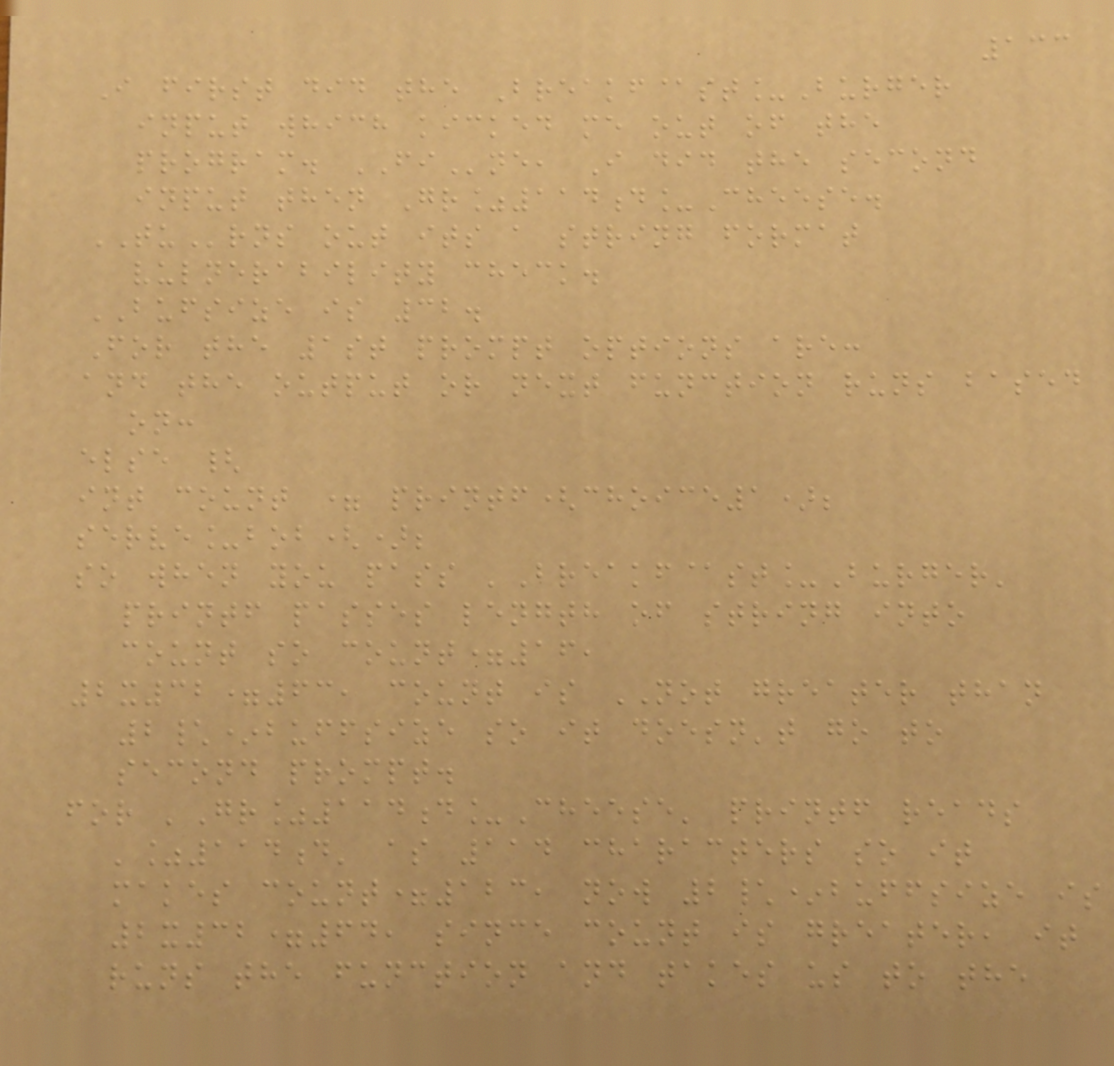133
I first did the Breakf@st_Burger
input which kicked me out of the
program. FIne, I did the second
input then Gr%114d_Cheese.
TUrns out its a string format
vulnerability check.
BUFSIZE is 32.
For the 1st prompt options are:
and the output or next function runs based
on:
else {
int count = printf(choice1);
serve_bob();
so when you pass 'Breakf@st_Burger'
printf passes length of string into
count so count=16,
2x32=63, count is NOT greater than
2\*buffsize so it doesn't go to
second prompt.
for 'Gr%114d_Cheese' printf reads
'%114d' as 114 characters so it
makes count=123, now 2\*buffsize is
2x32=64, since count is greater, it
runs the function and takes us to the
